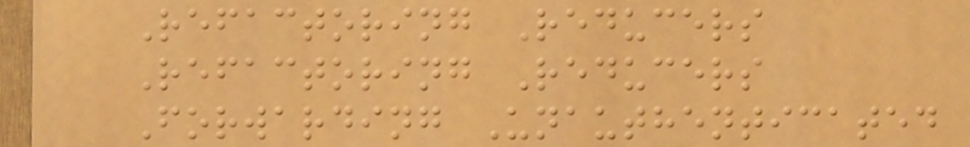Refactoring Reducers
Refactoring Reducers
Forwarding Unauthenticated
